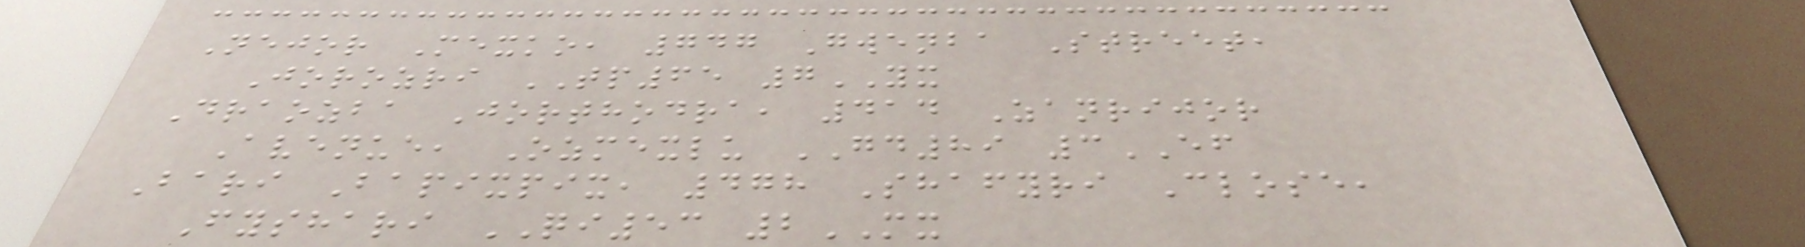Nejor Mexko, 747 Gwenba Street,
Jorozri TP65 7YX
Draozba Jorthodra, 414 Zanrijor
Avenue, Ozmexlu GD89 3EF
Bari Bapixpix, 478 Shafyri Close,
Fyshari QI53 2MX
